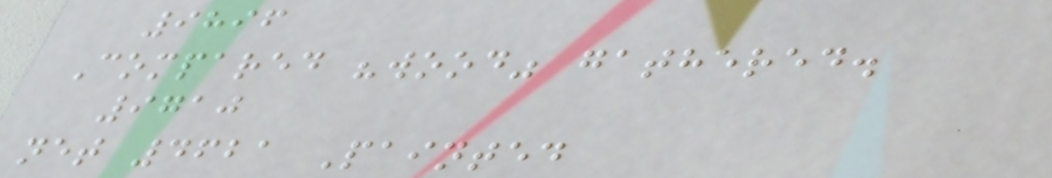9896
Compared "wood" gathered.
9710
net 4621 Painted
